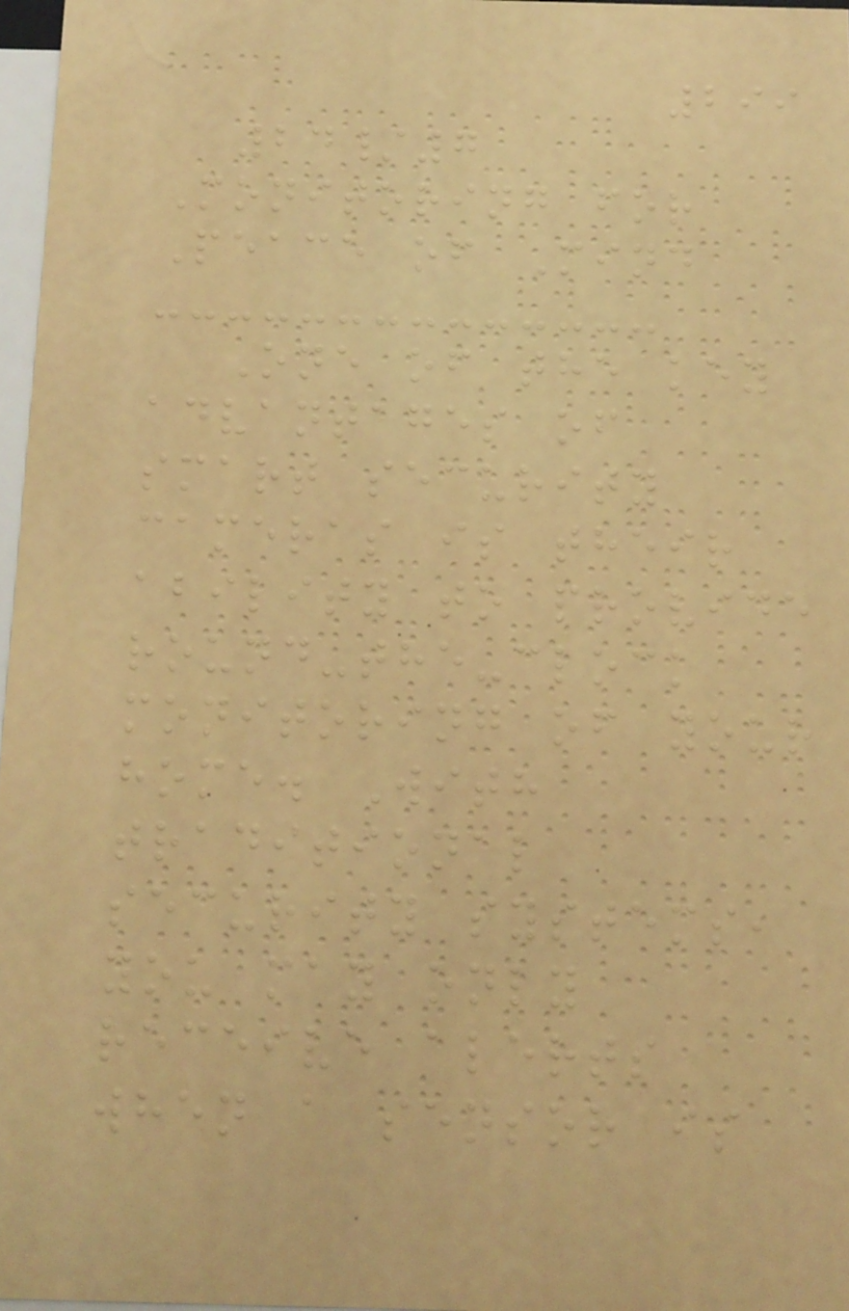299
24/7
Monitoring for
Peace of Mind
One of the key
advantages of
smart security
cameras is their
ability to provide
round-the-clock
monitoring of your
home. With
traditional
security systems,
you may only
receive alerts
when a sensor is
